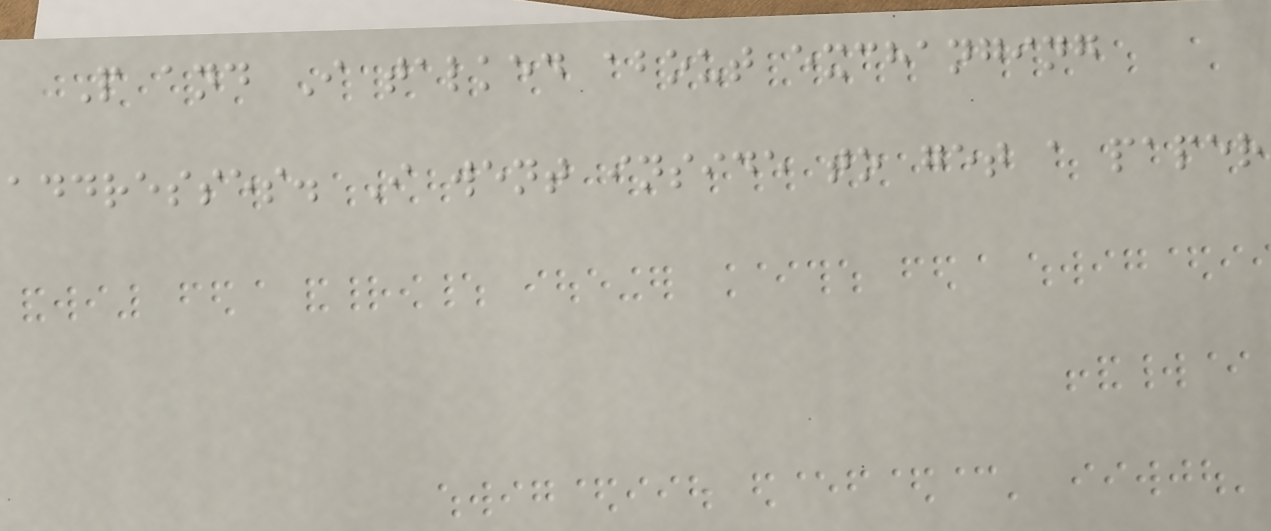P and I talked about exchanging
addresses. I went inside to get a paper
